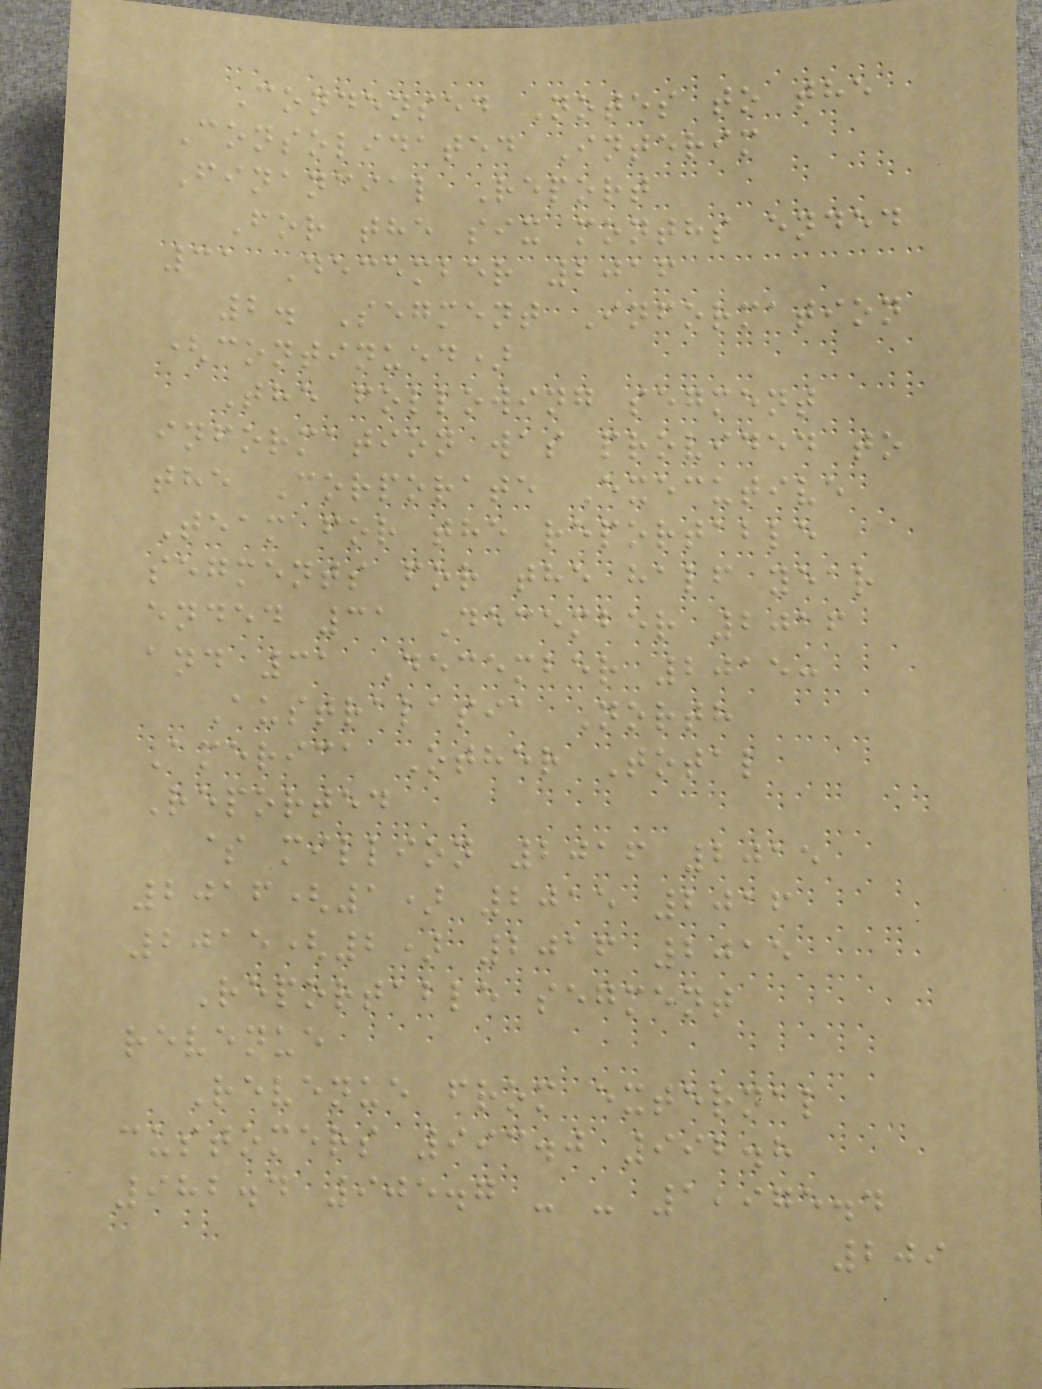Condensed Notes to the
Consolidated Interim
Financial Report
For the six months ended
31 December 2016
2. Segment Information
(continued)
The following segment
information was provided to
the Corporate Executive
Team for the reportable
segments for the half year
ended 31 December 2016
and 31 December 2015:
Australasia North
America Other Total
Reported
$ million 2016 2015
2016(1) 2015 2016
2015(2) 2016 2015
Reportable segment
revenue
Revenue from external
customers 993.0 992.8
982.4 905.7 - - 1,975.4
209
